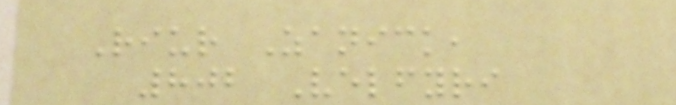Riur Zanick,
802 Velfyri
